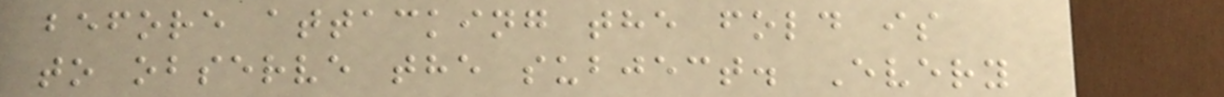before attacking the fold is
to observe the subject. Every
